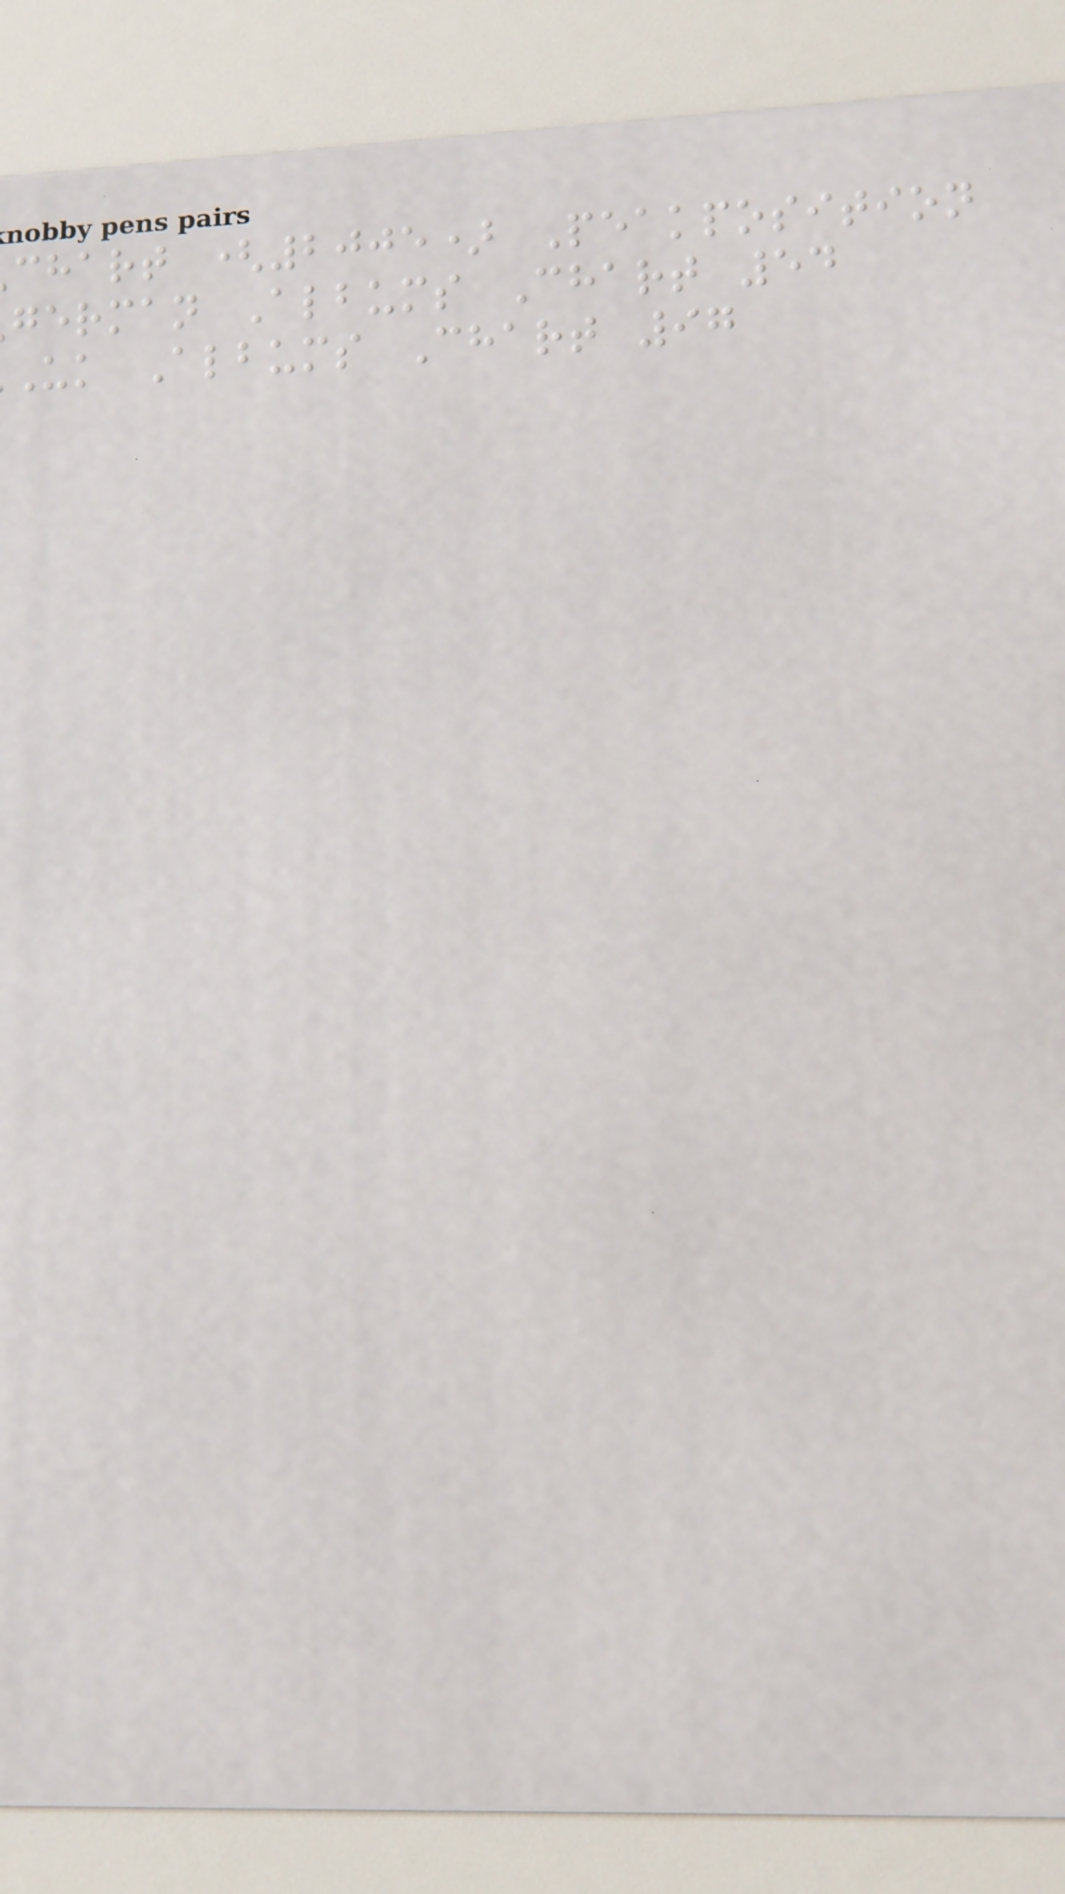chart (2005) Peakposition
german Albums Chart 54
uk Albums Chart 97
